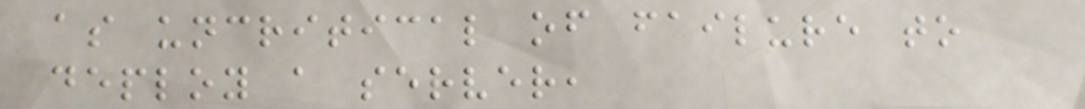as uncritical of failure to
deploy a server,
